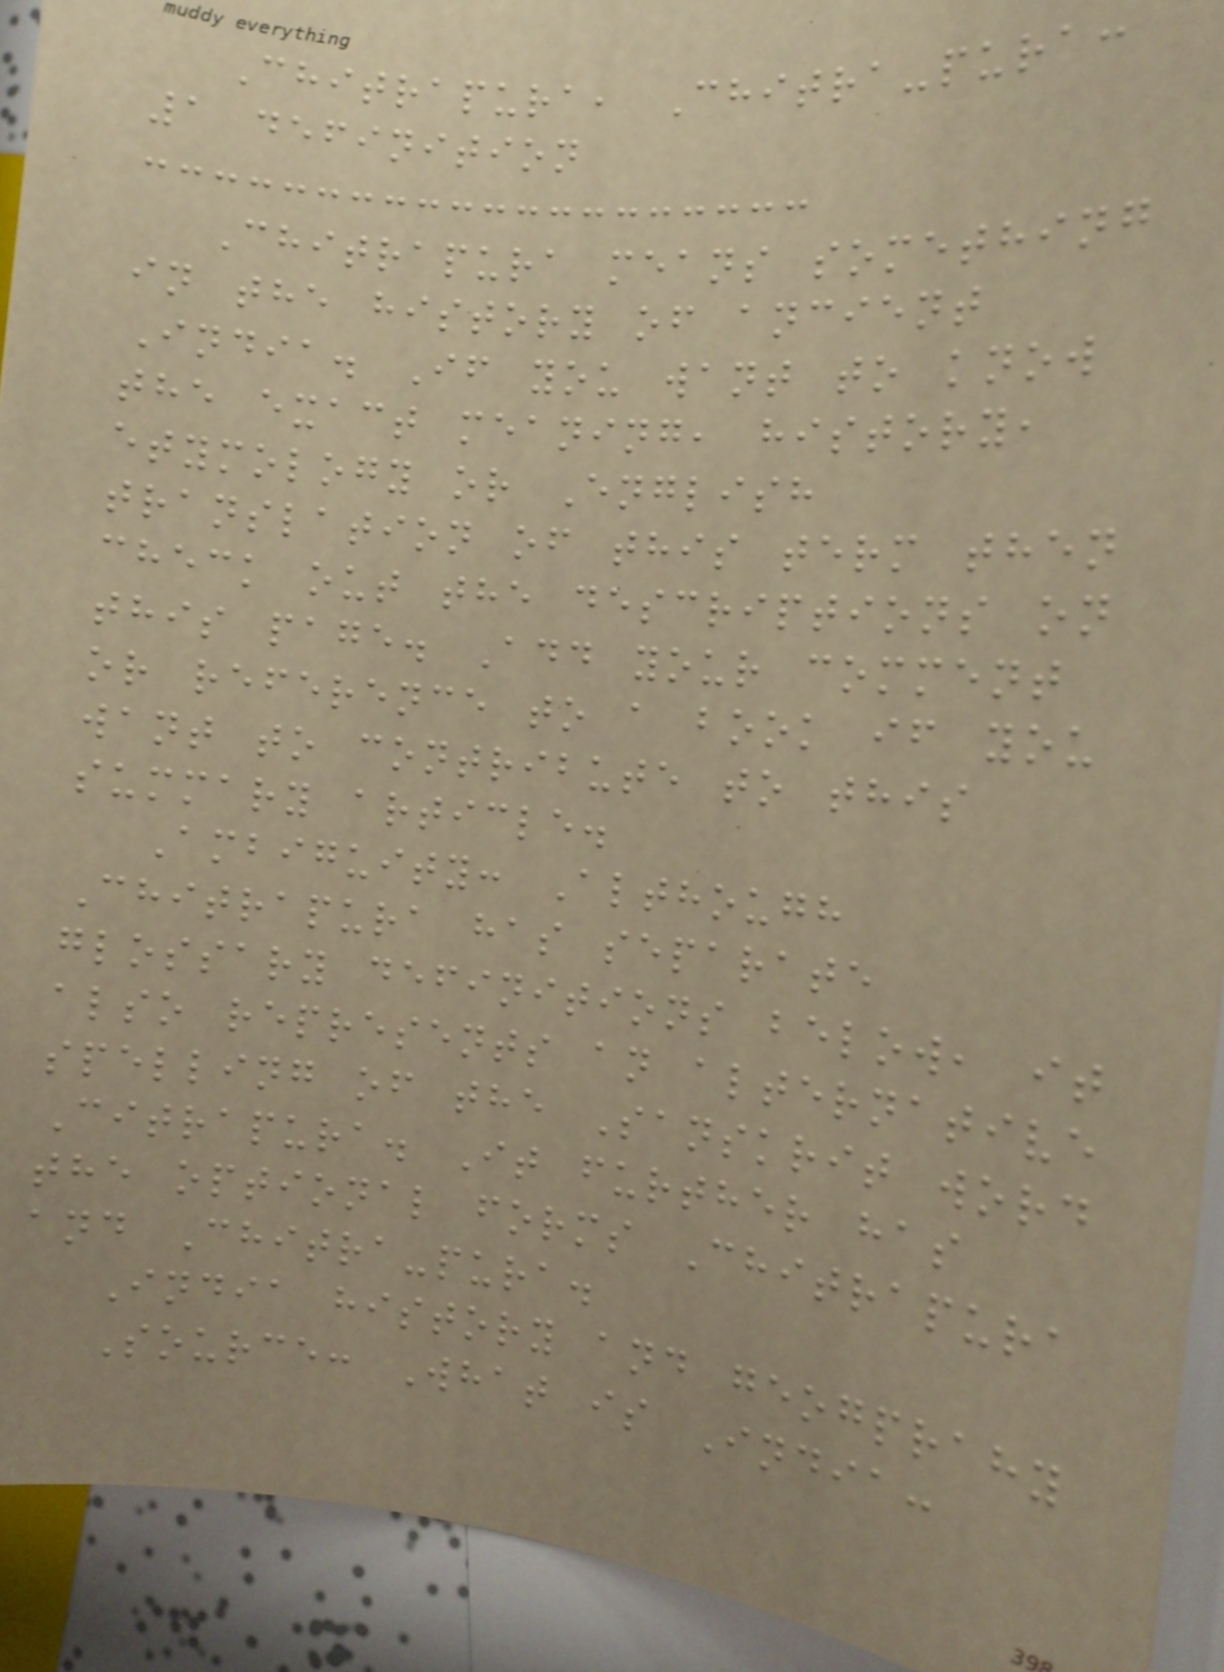Chitrapura, Chitra-pura:
1 definition
Chitrapura means something
in the history of ancient
India. If you want to know
the exact meaning, history,
etymology or English
translation of this term then
check out the descriptions on
this page. Add your comment
or reference to a book if you
want to contribute to this
summary article.
Ambiguity: Although
Chitrapura has separate
glossary definitions below, it
also represents an alternative
spelling of the Sanskrit word
Citrapura. It further has
the optional forms Chitrapura
and Chitra-pura.
India history and geogprahy
Source: What is India:
